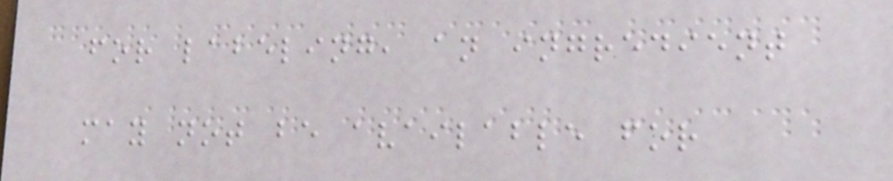for labeling, an ingredient
may not be available for
